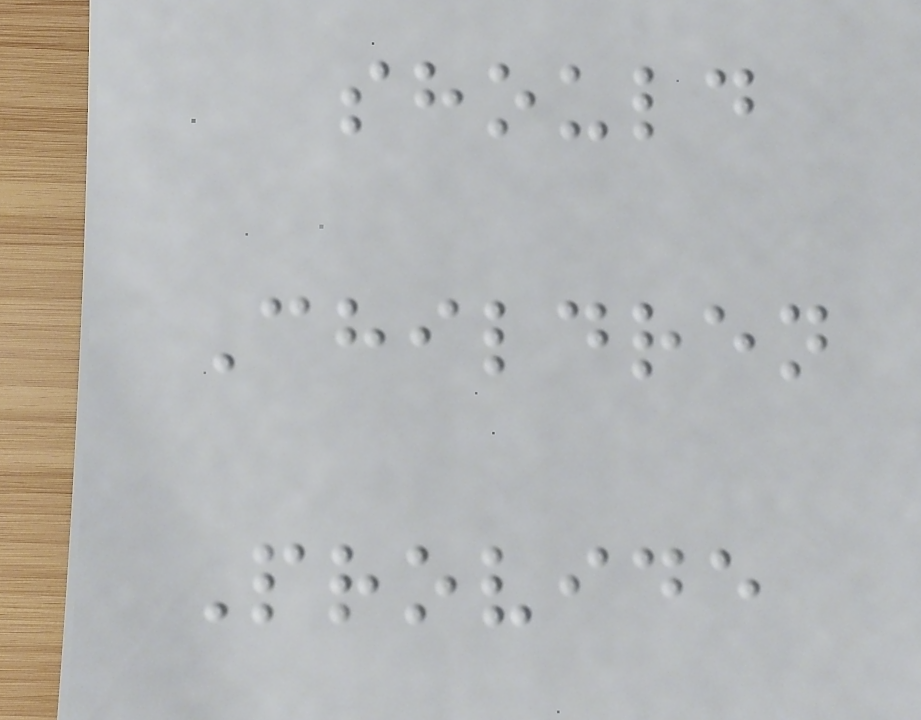should
Children
Provide
